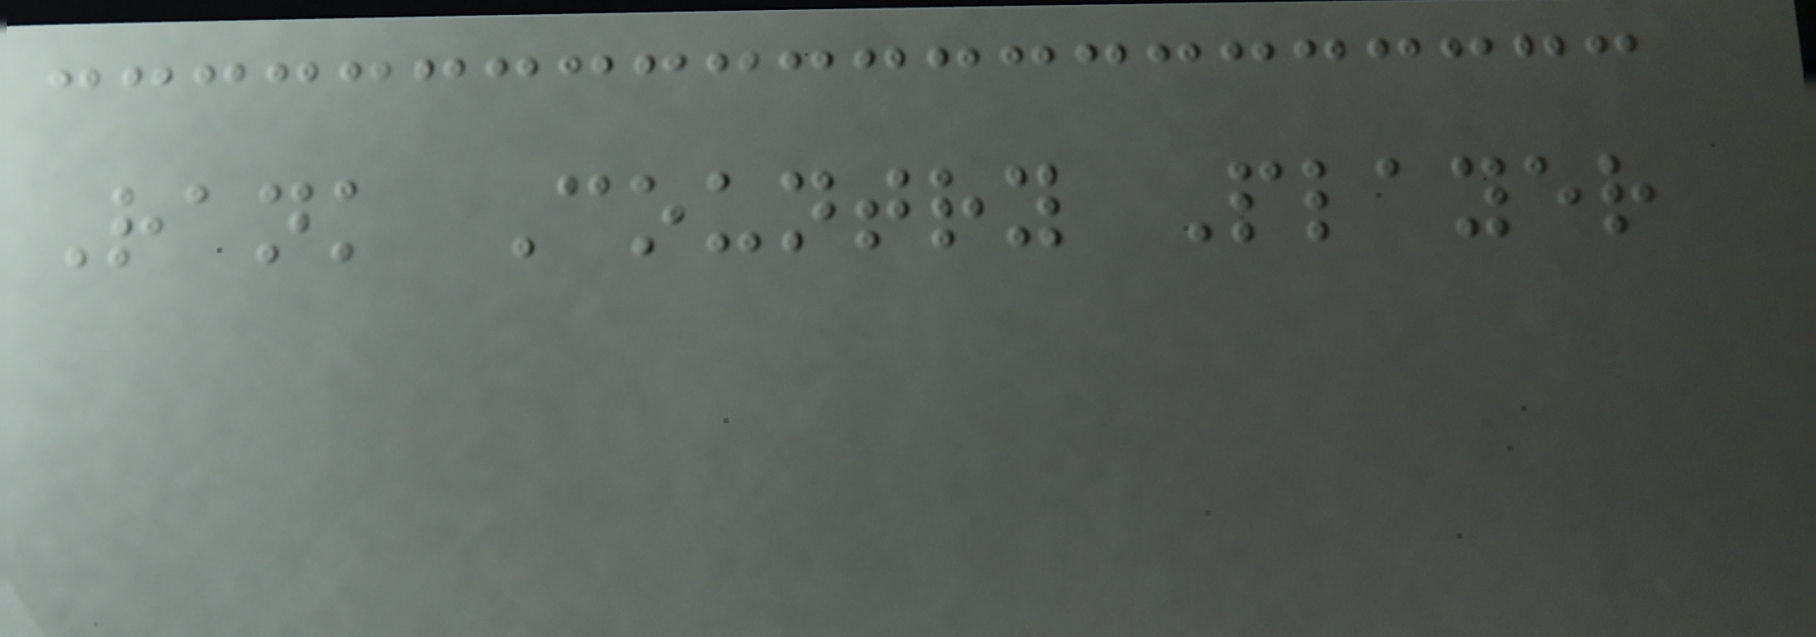Rank Country Player
